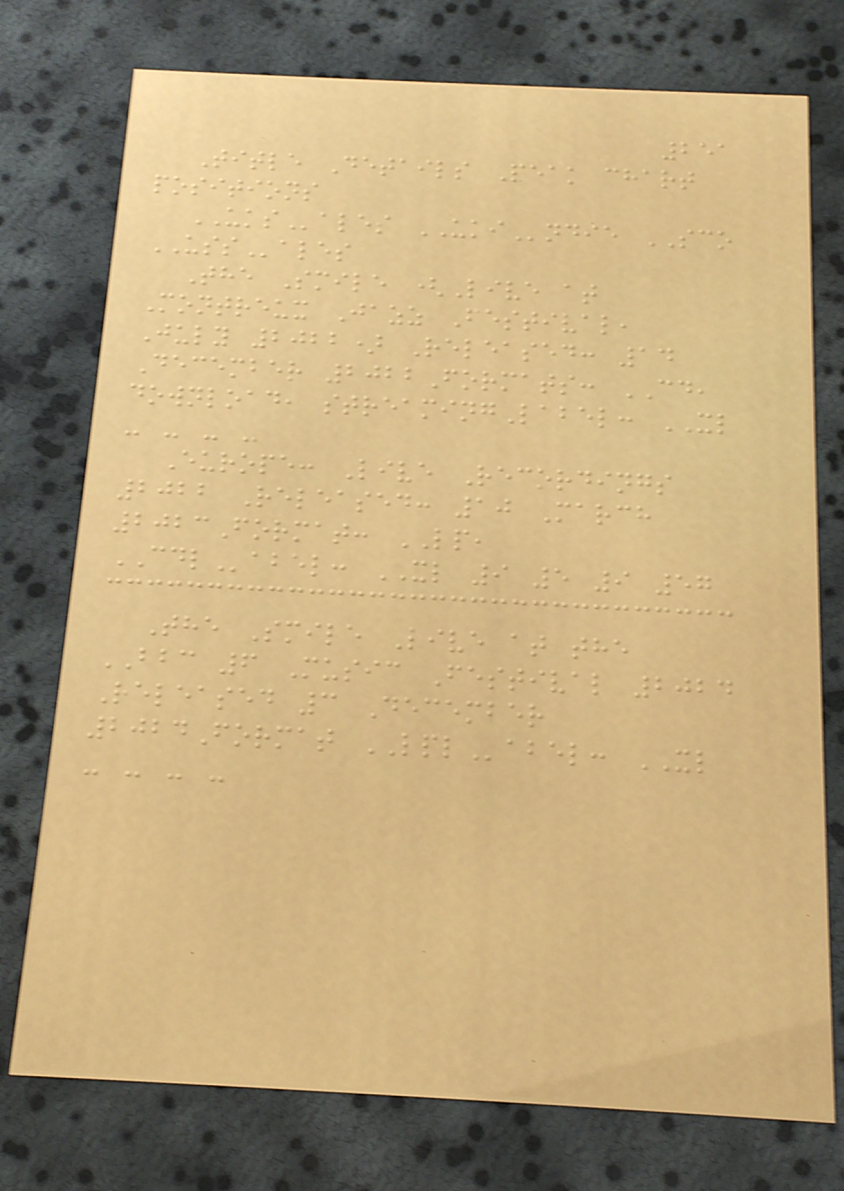251
Title Details Peak chart
positions
UKSales UKIndie SCO
USSales
The Smile (Live at
Montreux Jazz Festival,
July 2022) Released: 14
December 2022Formats: CD,
download, streamingLabel: XL
- - - -
Europe: Live Recordings
2022 Released: 10 March
2023Format: LP,
CDLabel: XL 9 5 9 57
The Smile Live at the
BBC 6 Music Festival 2024
Released 3 December
2024Format LPLabel: XL
- - - -
